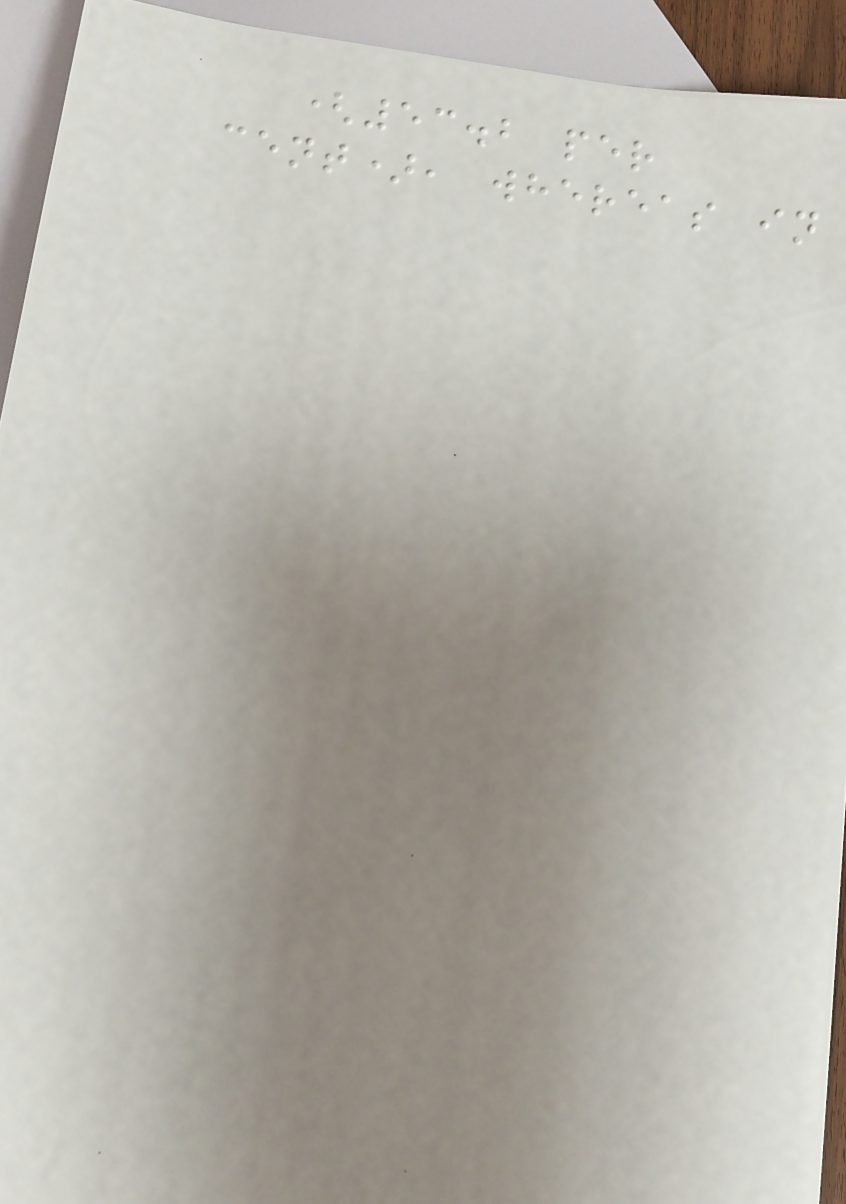(53.2 per
cent), whereas in
